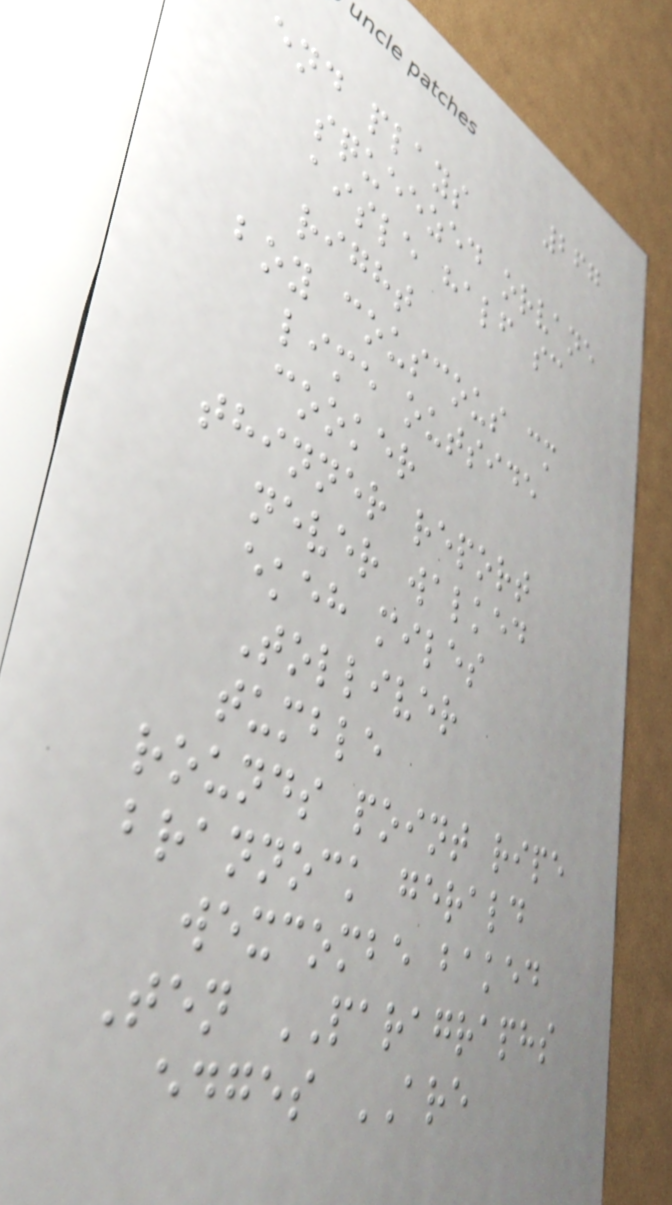267
end plays
squeezed orvane
aisle half sc
right
boy couscous cm
lime outside
cooker
thinner report
never walked
ekeh miles
Tolliver
tumble
rounds point ripe
brannock gerald
wexcombe baked
Ten PARAGRAPHS
edges ARE
